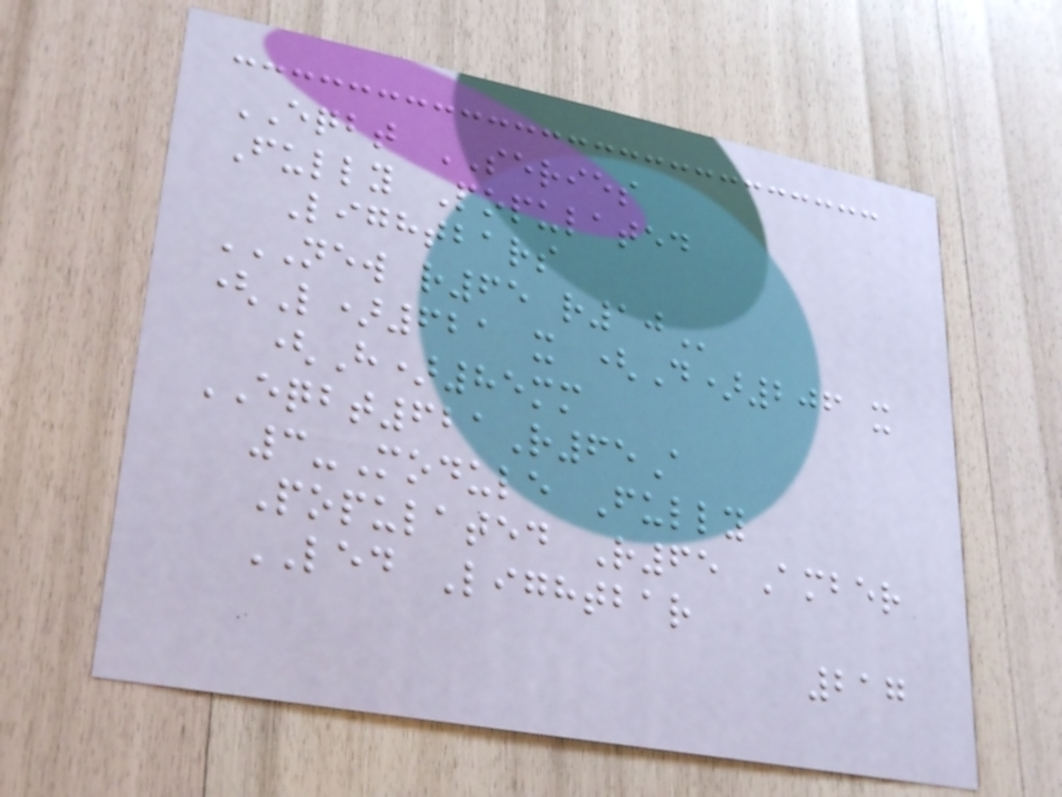EQBT SERIES
Fully Populated
Lightbars
NEW R65 R10
(L)621 x (D)206 x
(H)85mm
EQBT621R65A
3-Module Fully
Populated R65 Amber
LED Lightbar
217
